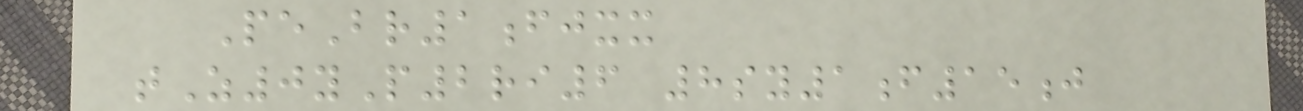PeBr1fjxx
tZ0yP2ri6 8sy1f15j
